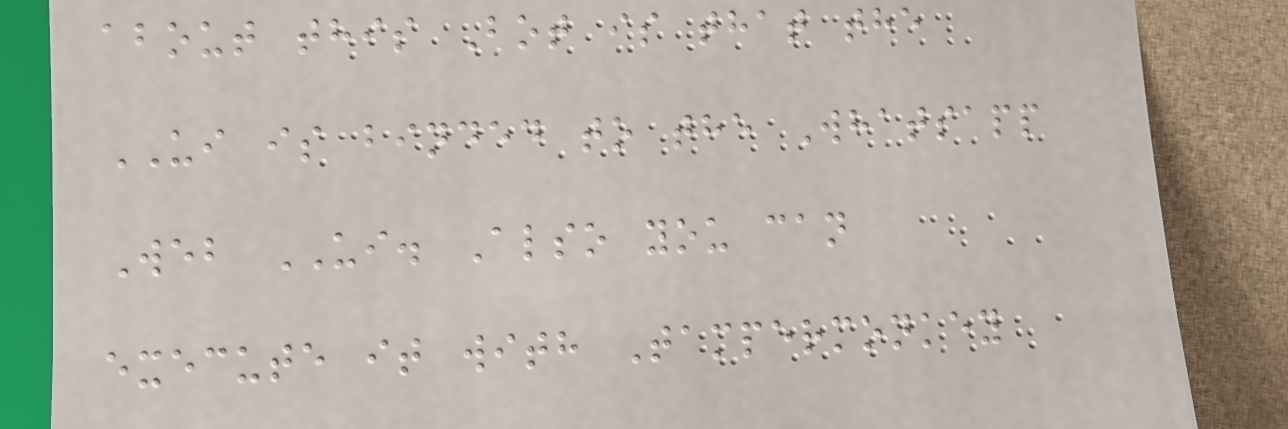about this Bot is that the
UI is binded to the Whatsapp
Web UI. Also you can
execute it with Tampermonkey
